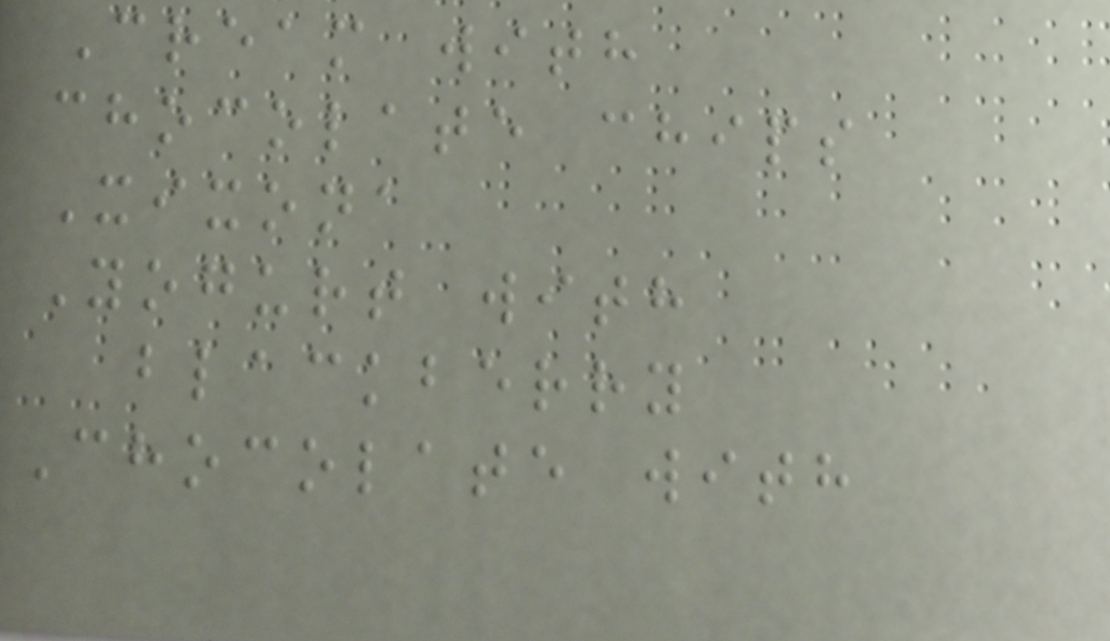Cream with
chocolate chips
Xixona
Yogurt with
blackberry
Chocolate with
